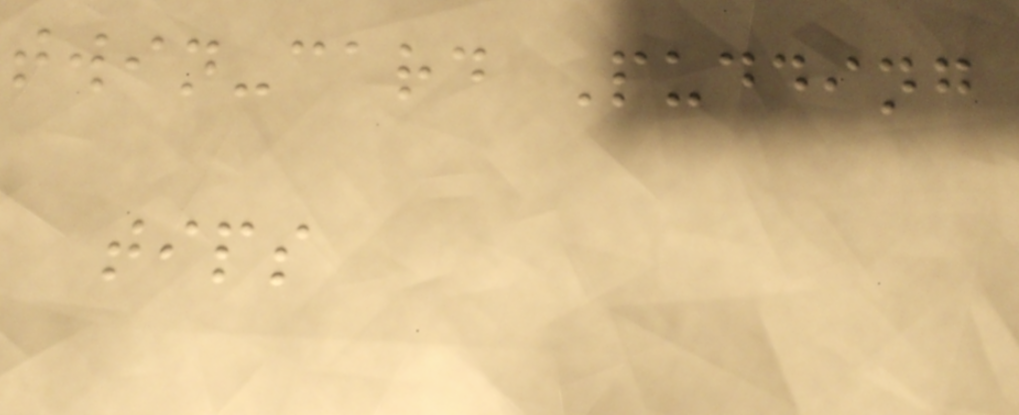twin-card Pudding
tips
